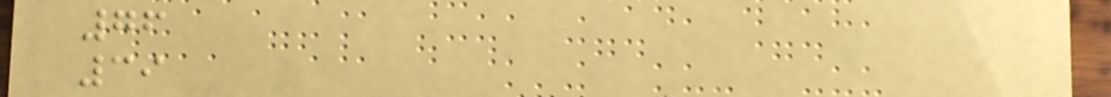76
39
